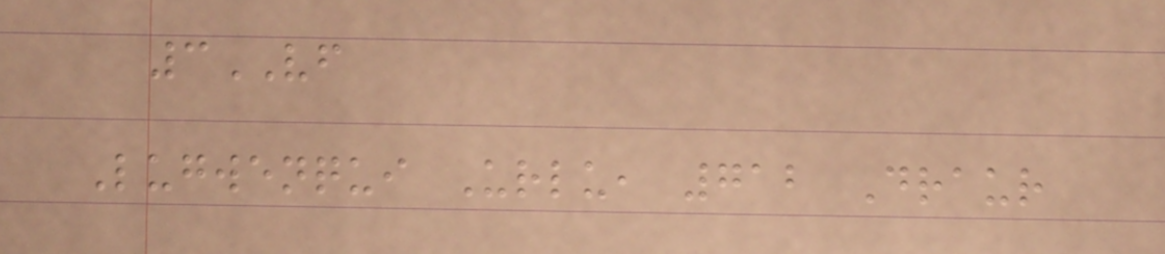3VF
Lugwenqui Urlu, 712 Draur
